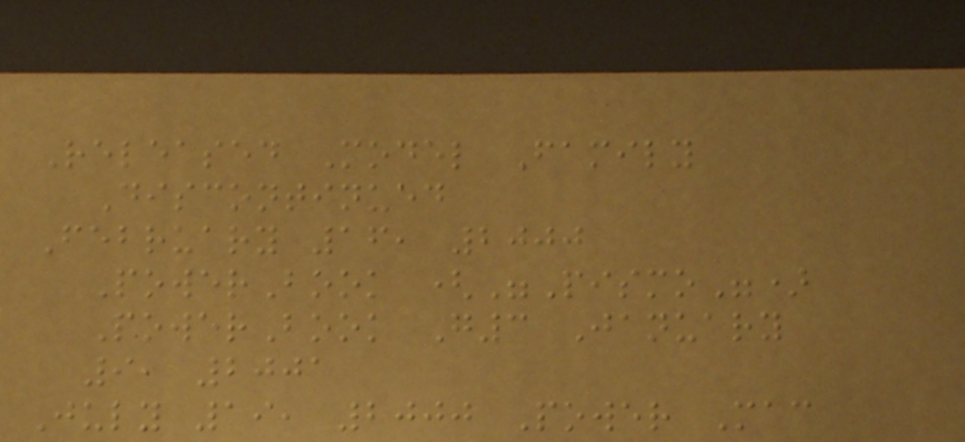Released Model Family
Discontinued
February 16, 2000
PowerBook ("Pismo")
PowerBook G3 January
9, 2001
July 19, 2000 Power Mac
